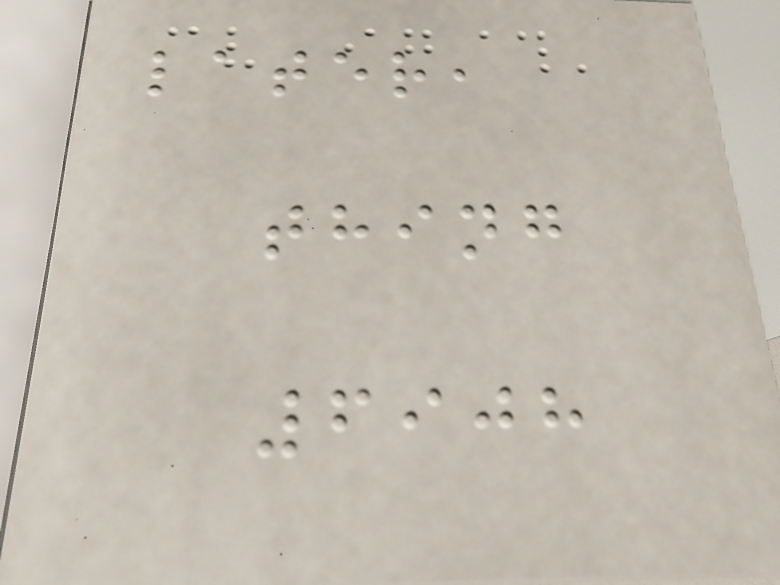later,
thing
6908
